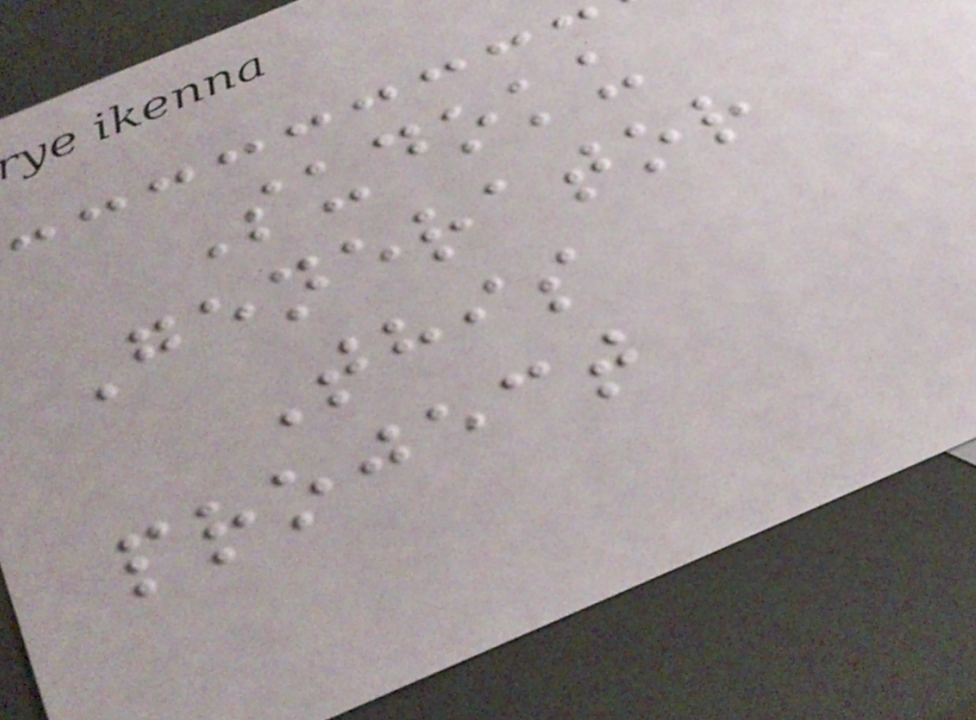Sudoku
Generator
This
project
